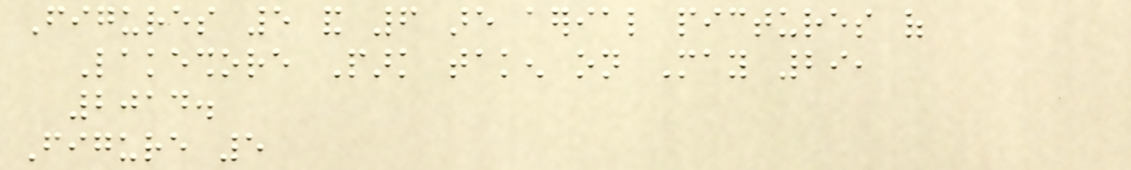Figures 5 and 6 are aerial pictures of
Lakeshore Park taken on May 29,
2014.
Figure 5
